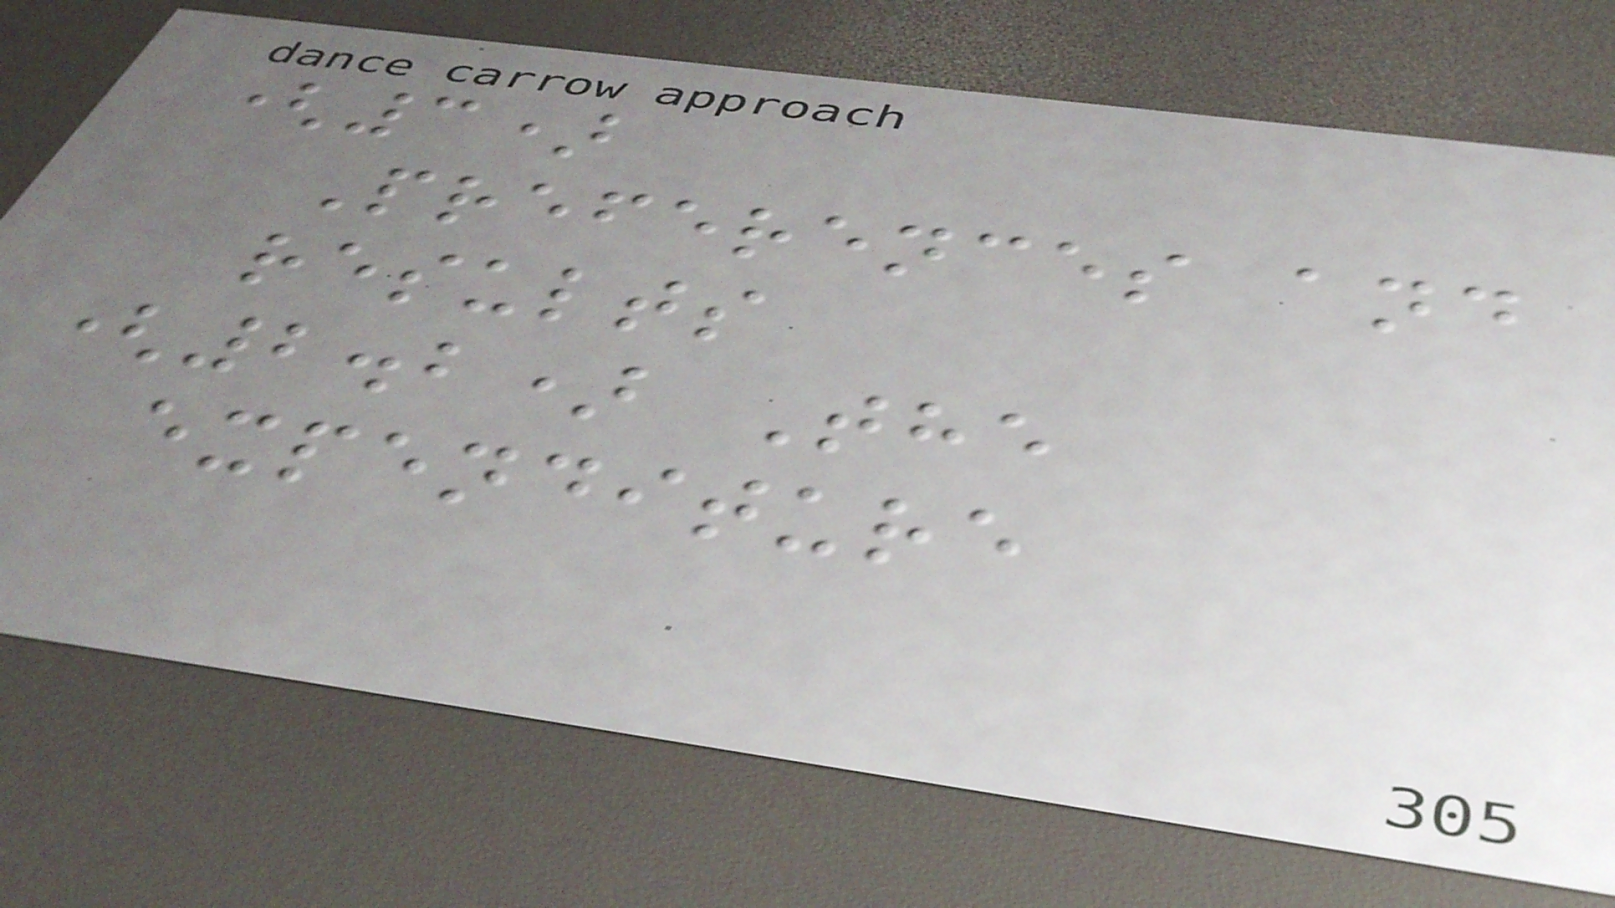(3)
Preferences and
results
(2.2) The
expenditure
